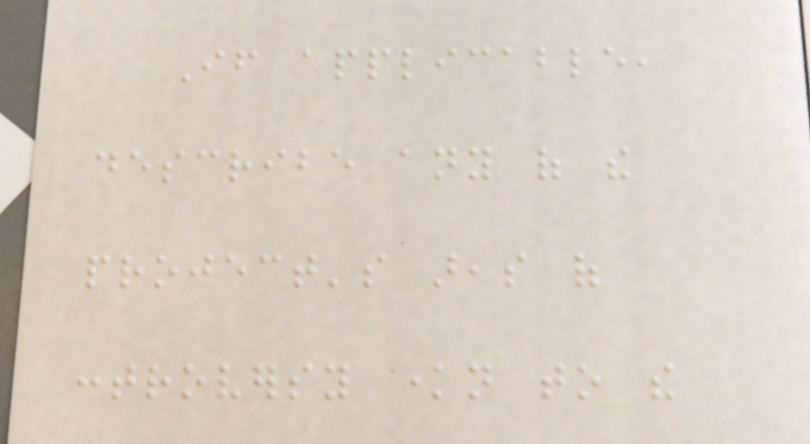If applicable,
describe any of the
project's areas of
controversy known to the
